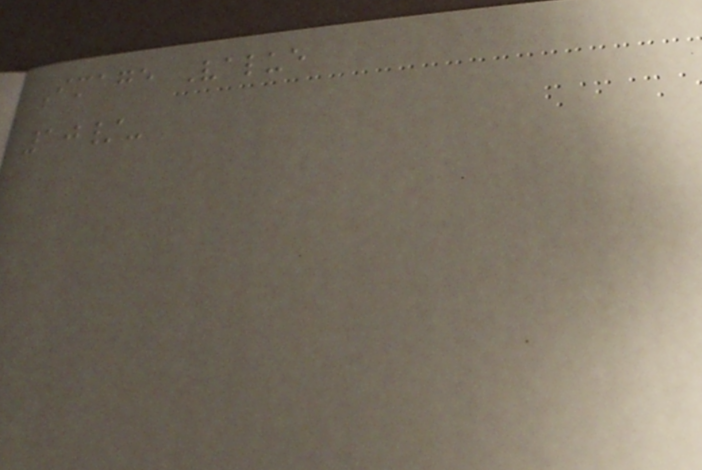Image Value
10/-
